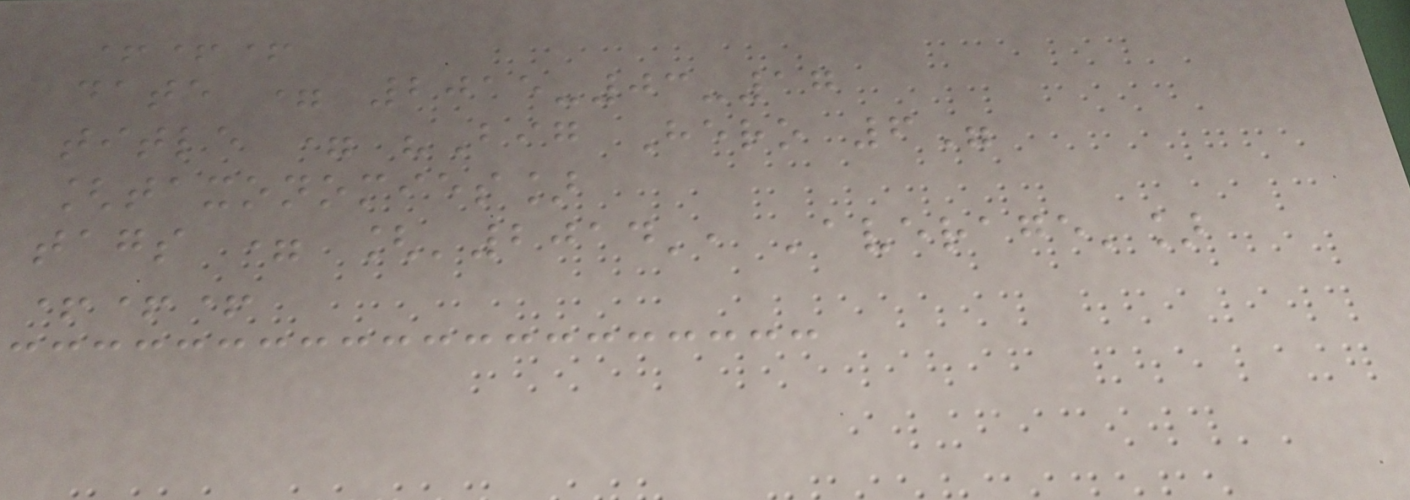+++
date = 2015-03-17
title = "Big Hero 6"
[taxonomies]
tags = ['2014', 'average']
+++
